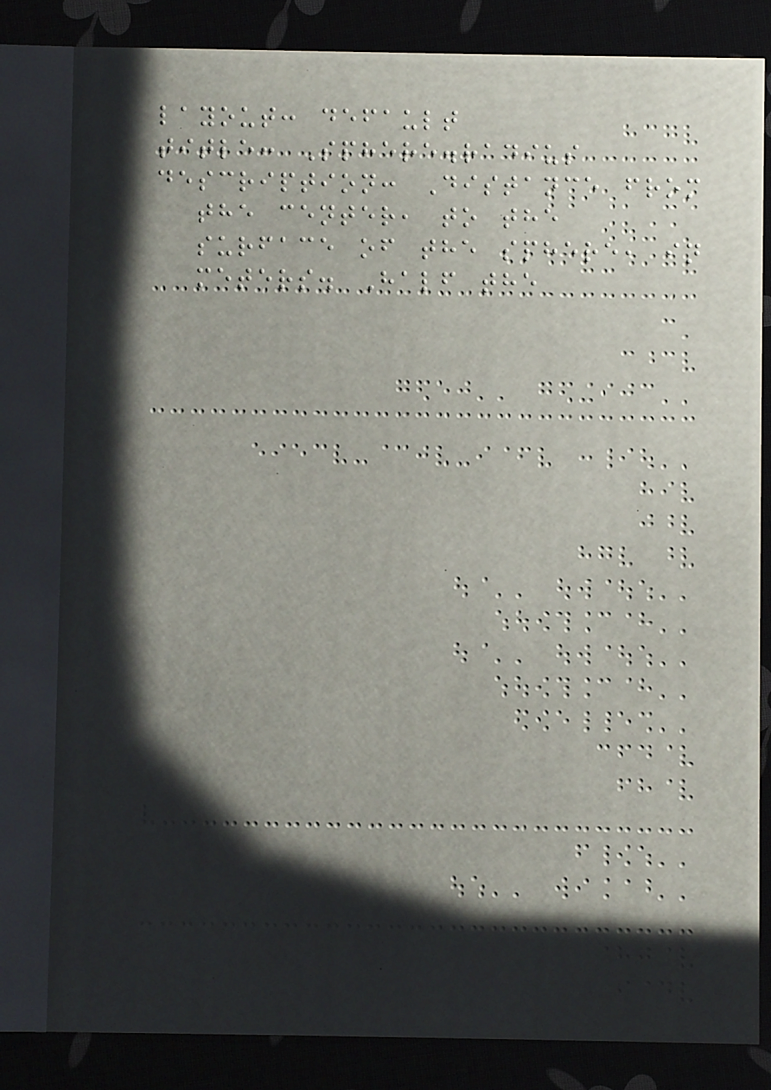layout: default
title: Sphere.radius
description: Distance from
the center, to the
surface of the sphere, in
meters. Half the
